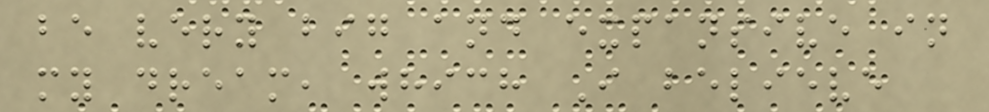be very big and expansive in
my dream, which I believe
